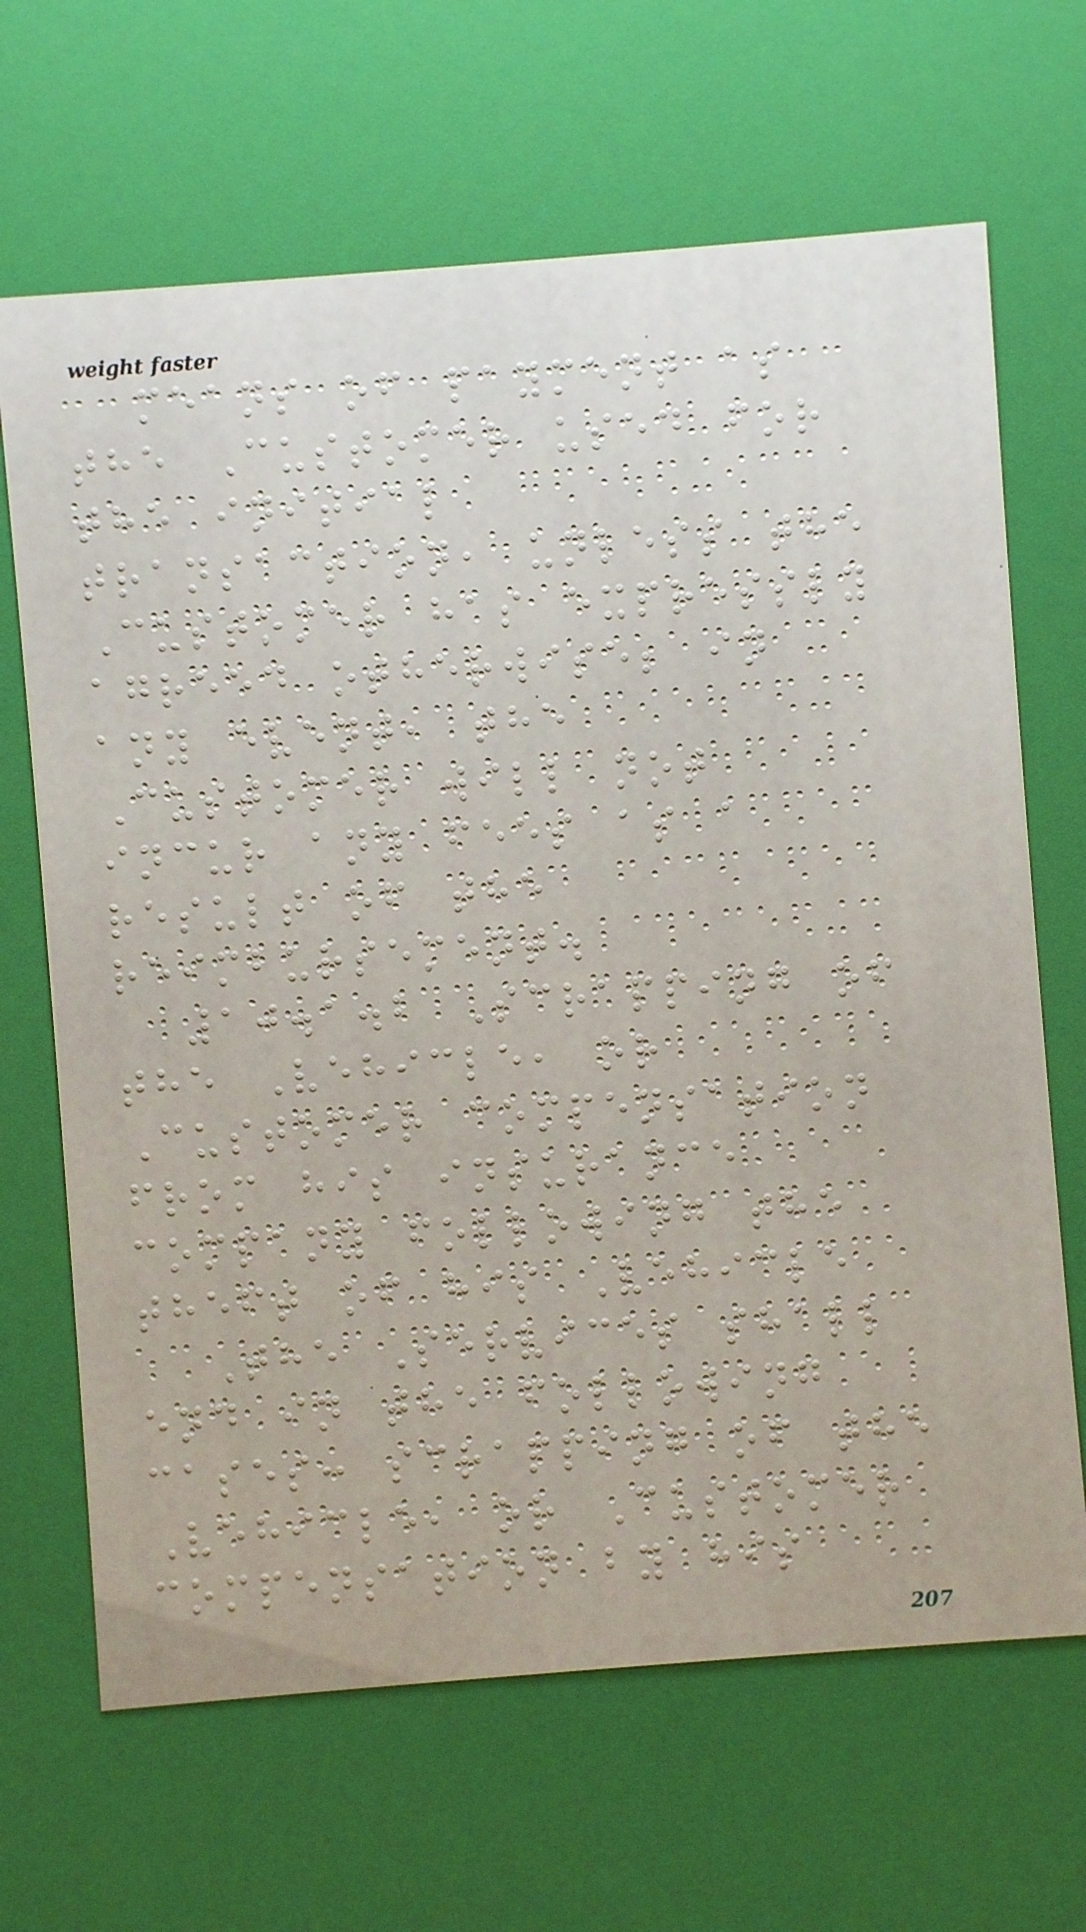means of payment as
the Customer used for
the initial
transaction, unless the
Customer has expressly
agreed otherwise; in
any event, the
Customer will not
incur any fees as a
result of the
reimbursement.
10.1.2 Scrapping of
the Vehicle, or
Customer compensation
from his insurance
company following the
theft of his Vehicle
The Services shall
end in the following
cases: scrapping of the
Vehicle, or Customer
compensation by his
